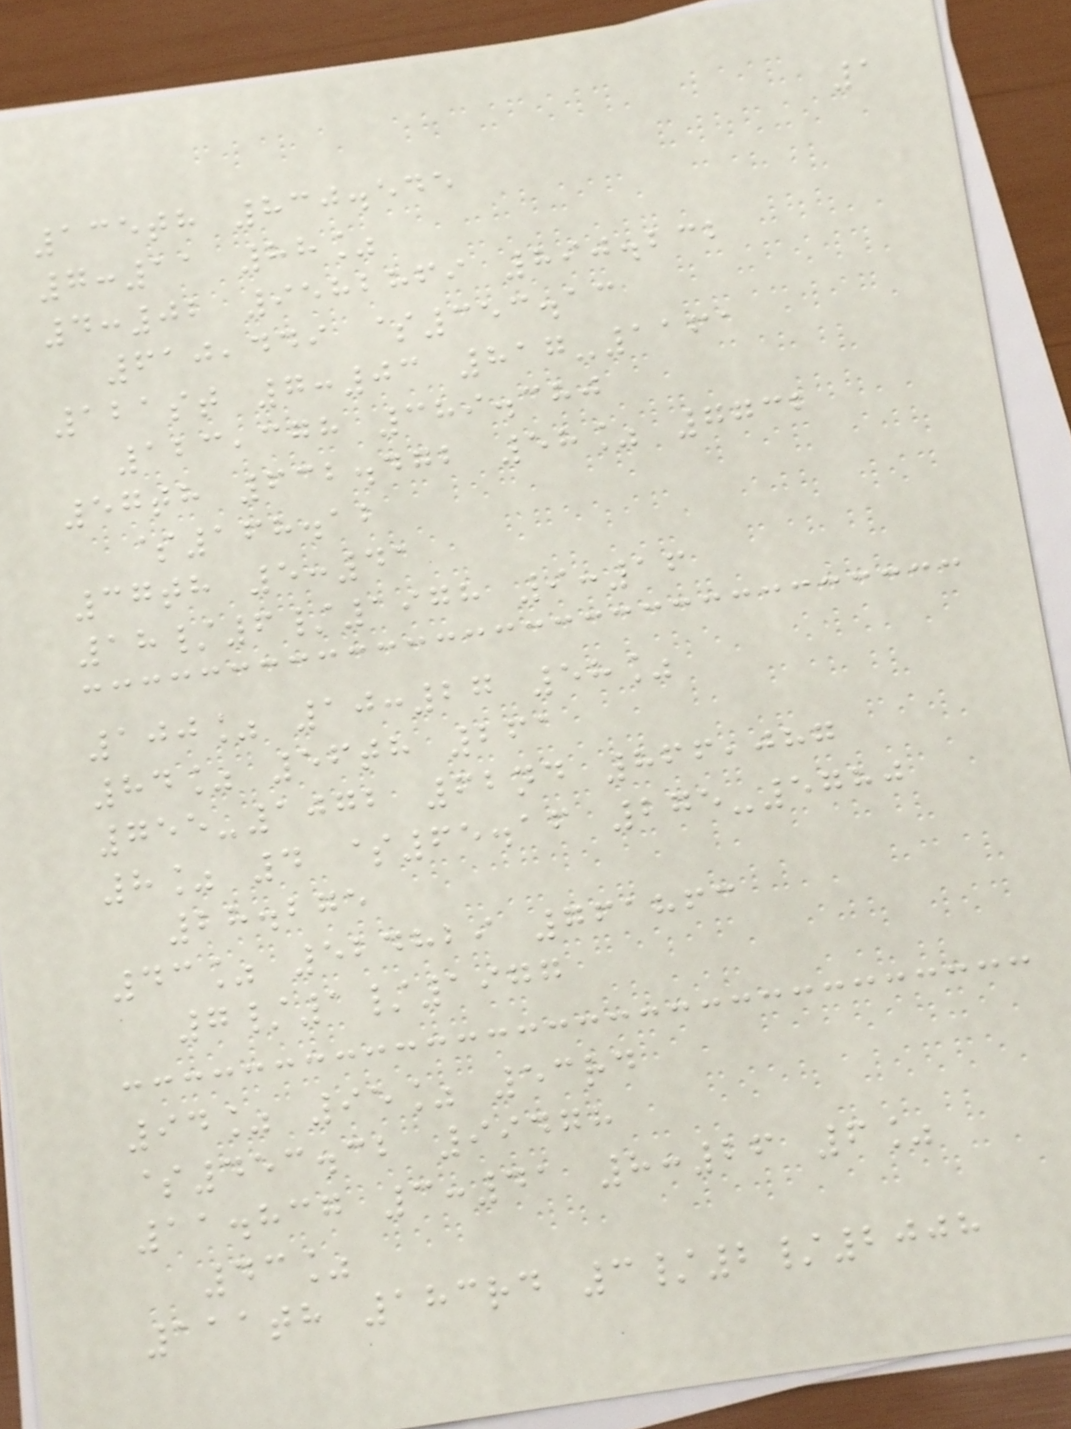1
135th 830.545
7:11 88%
4:02 9582869 890.232
610,449 $353.13
121st 7:03 817-1161
123,378 389.380
57th 632.472 58% 7732
$168.12
37th 5:41
18/6/1978 9:16
100% 10:27 58%
84% 56th 261
755-1072 62nd 866,087
8% 4 $65.16 275-5780
28.275
43% 524829 761863
7/1/1977
94% 95% 53rd
$453.32 99478
11.837 3:41 8:26 6%
43%
111th 183rd 3/2/2008
